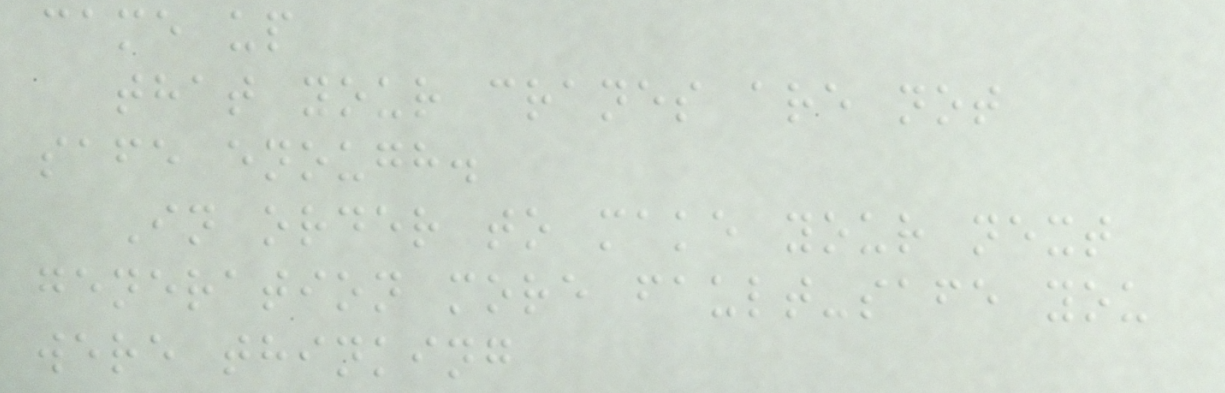came up
that your cranes are not
safe enough.
In order to make your next
generation more fault-safe you
were thinking
